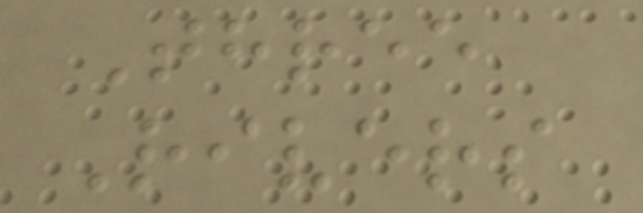Three
Rivers
